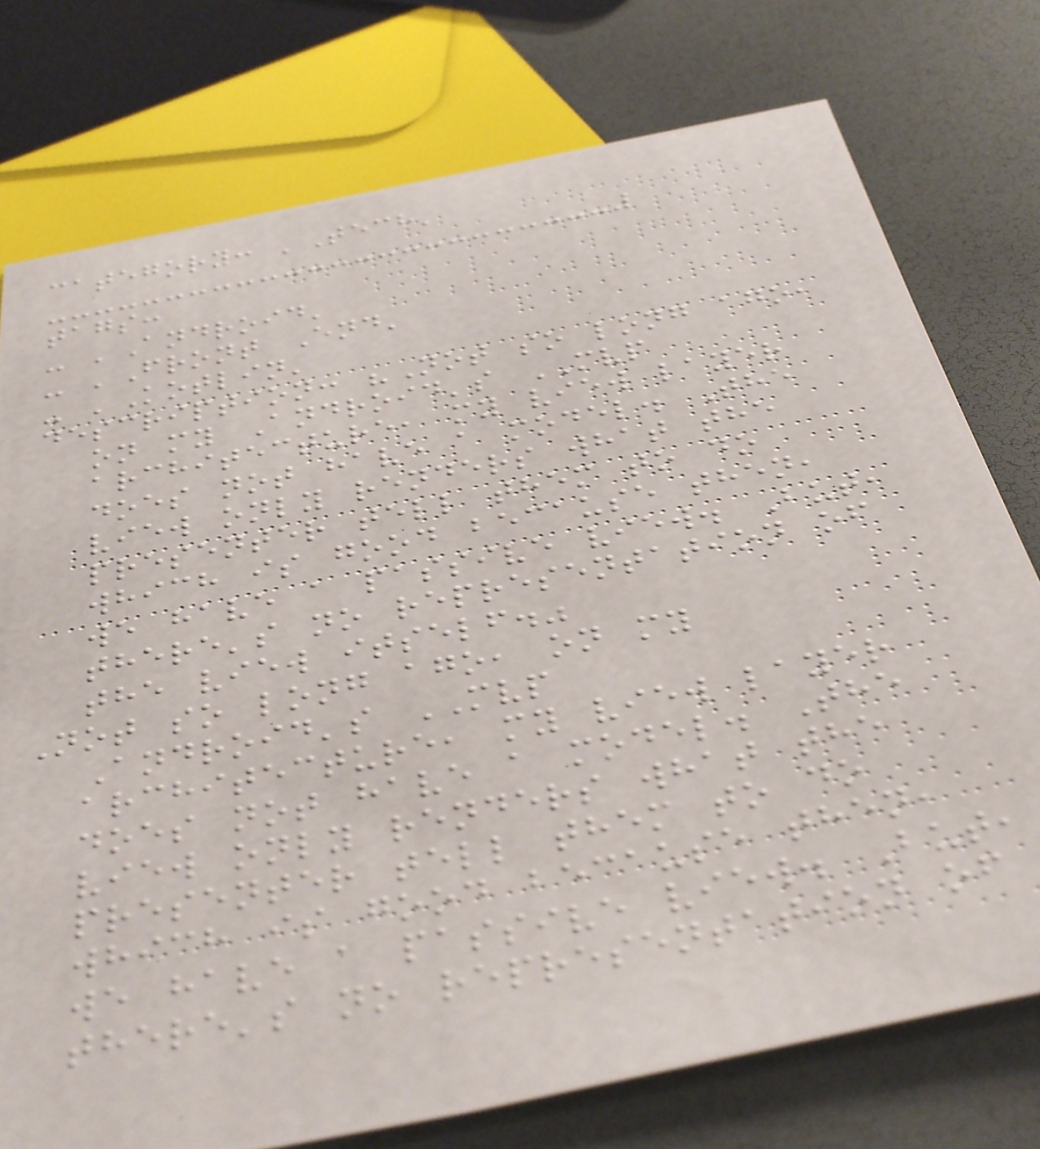category: 'Tech'
tags:
- 'Android'
- 'Front End'
- 'Kotlin'
description: "Not so long ago,
on my Android's MVP
architecture, my view layer
does not have a model. The
view only renders what the
presenter tell them to do
which is good because then,
we have a passive view. But,
there's no representation of
the view itself."
Not so long ago, on my
Android's MVP
architecture, my view layer
does not have a model. The
view only renders what the
presenter tell them to do
which is good because then,
we have a passive view. But,
there's no representation of
